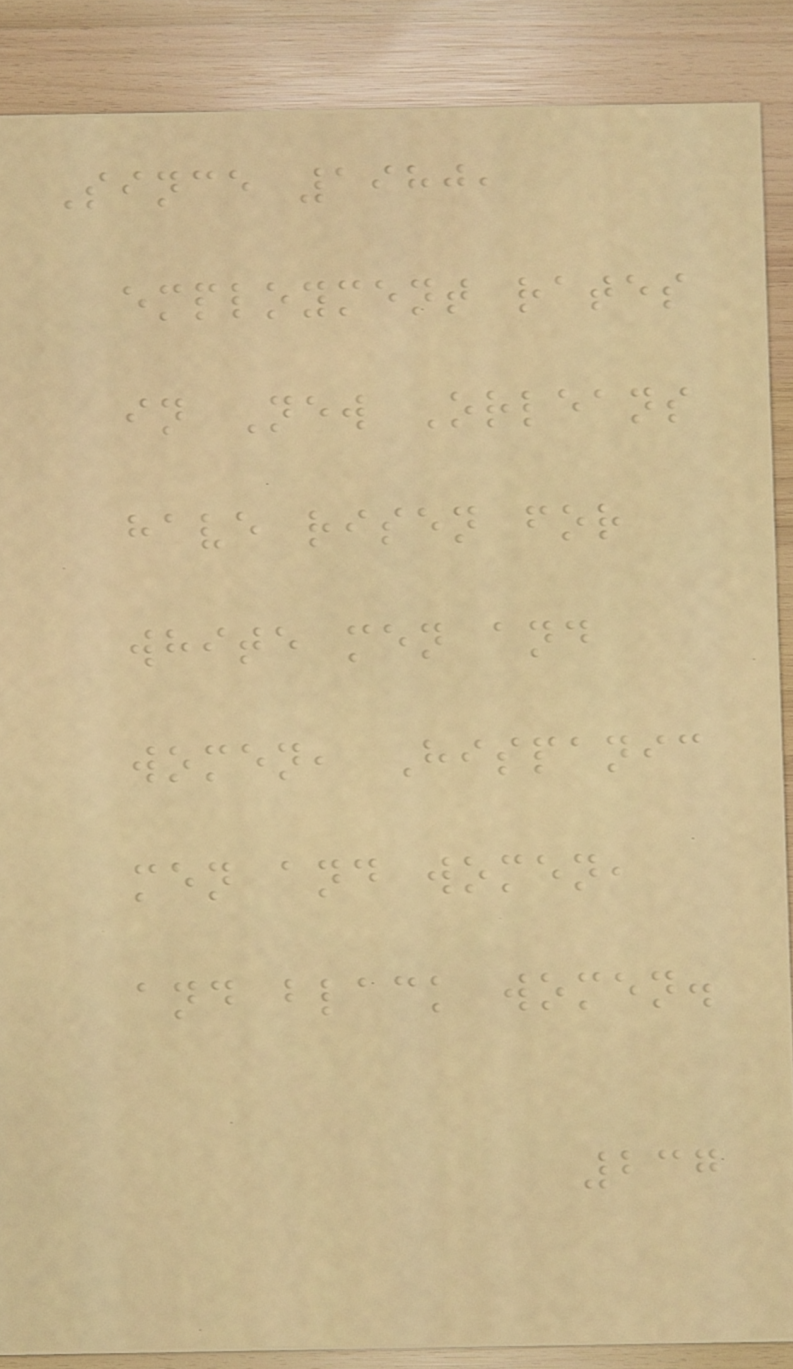Since 1980,
employment rates
in New Orleans
have risen for
white men and
women, Hispanic
men and women,
and black women.
237
